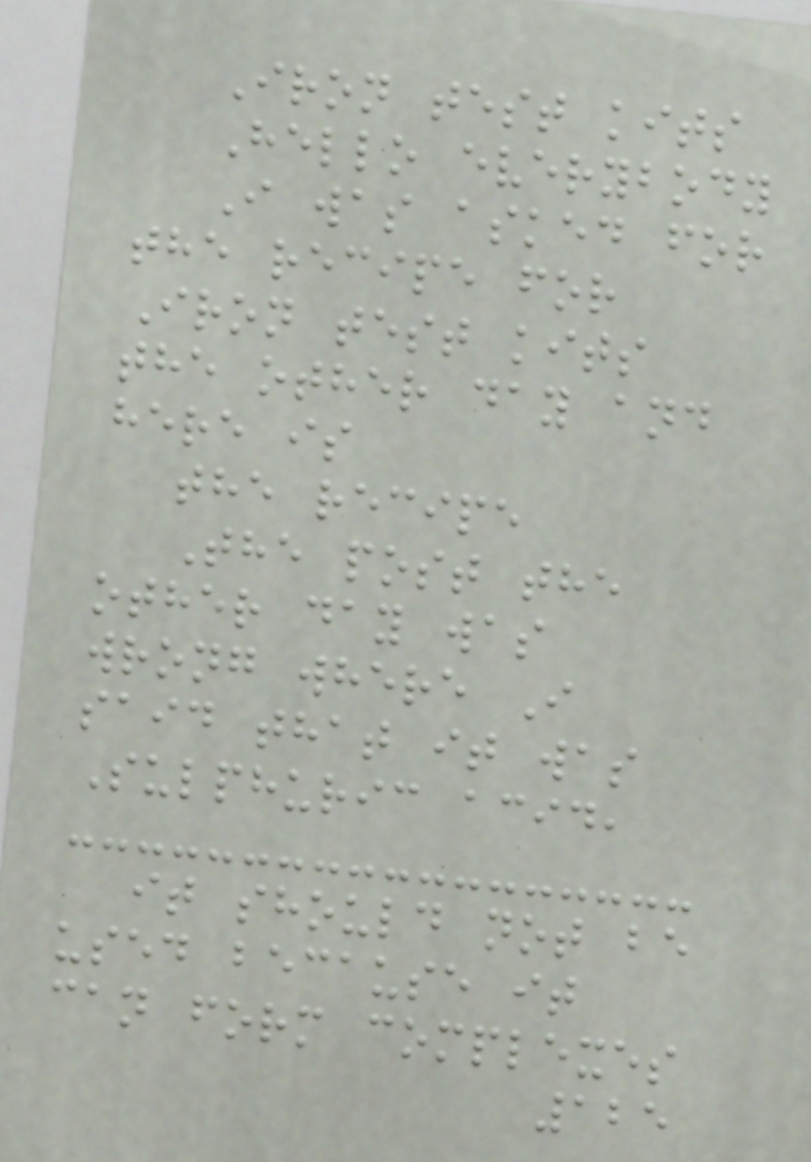Iron test kits
Hello everybody
I was asked for
the recipe for
Iron test kits
the other day and
here is
the recipe
The post the
other day was
wrong where I
said that it was
Sulphuric acid,
it should not be
used because it
can form complexes
125
